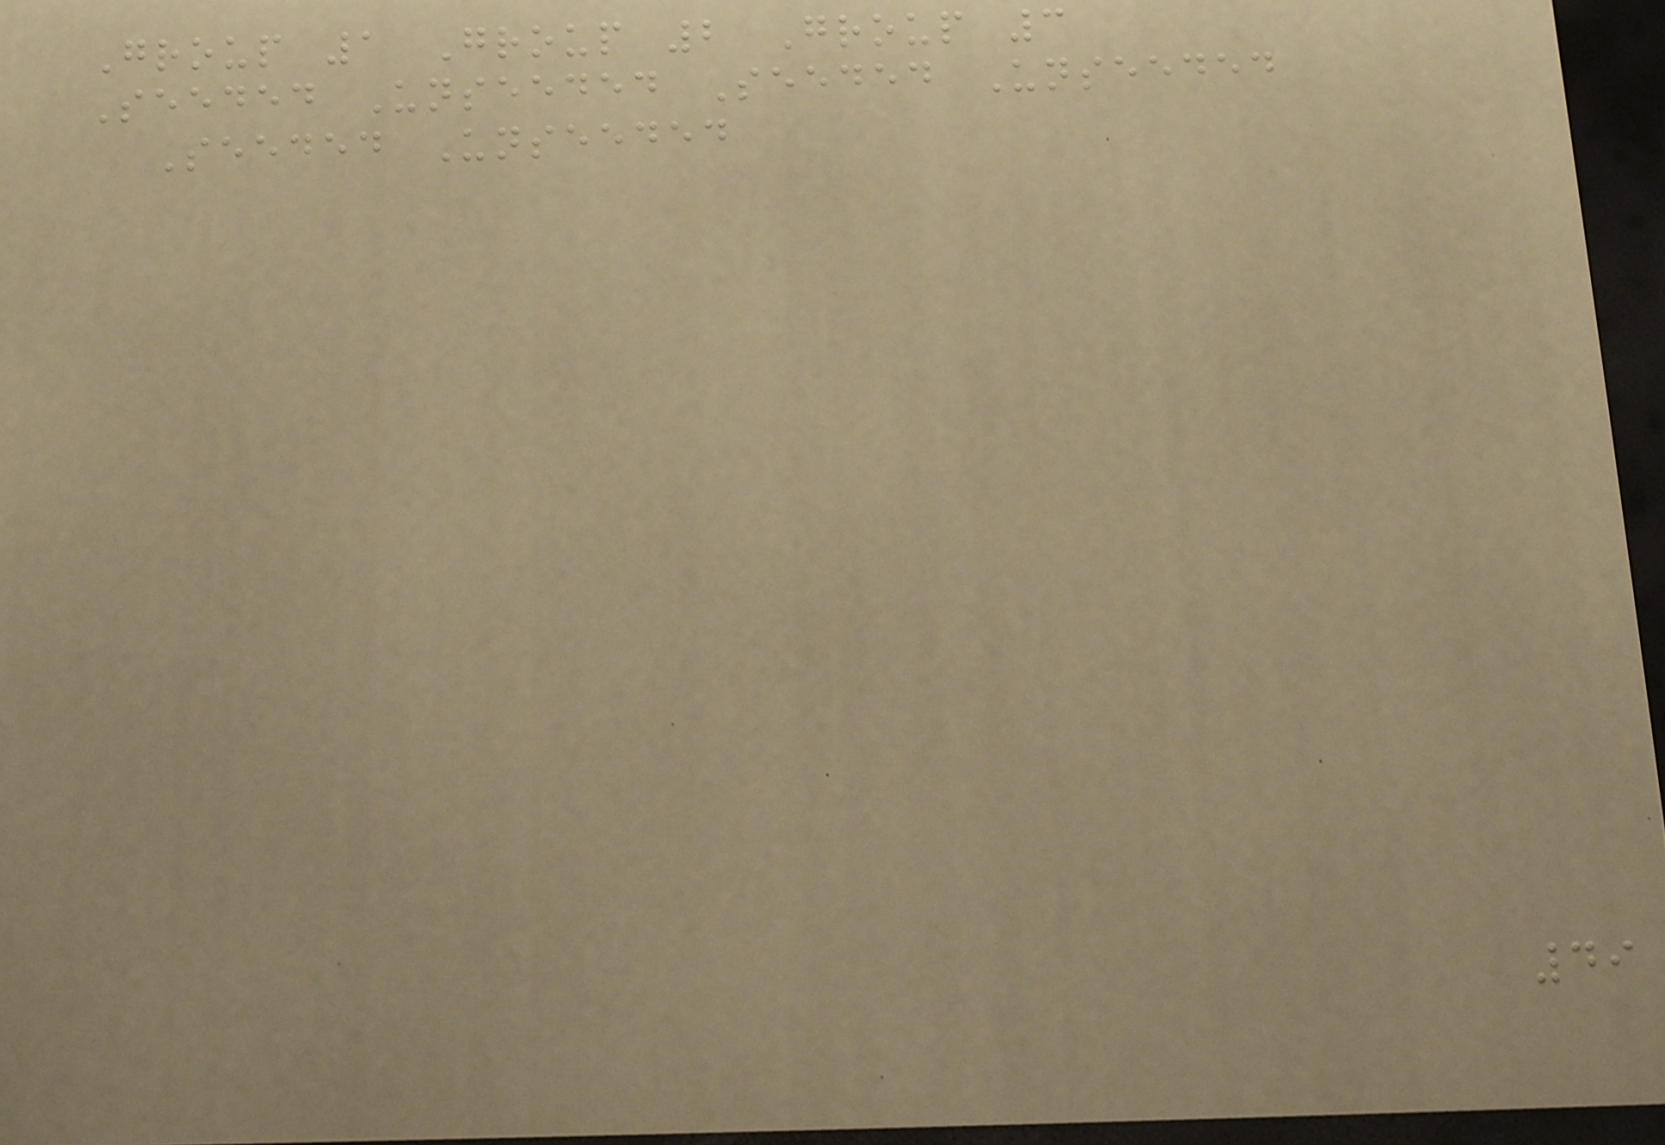Group 1 Group 2 Group 3
Seeded Unseeded Seeded Unseeded
Seeded Unseeded
49
